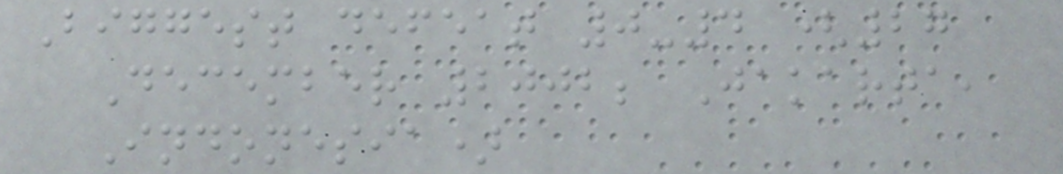Biggest defeat 0-4 (27
December 2002; Jakarta,
Indonesia)
